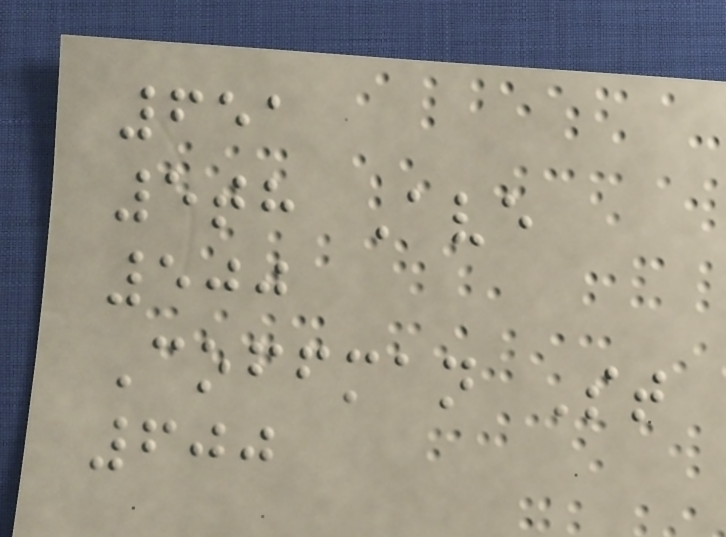651
5th Ave
500
Coffman St
600
